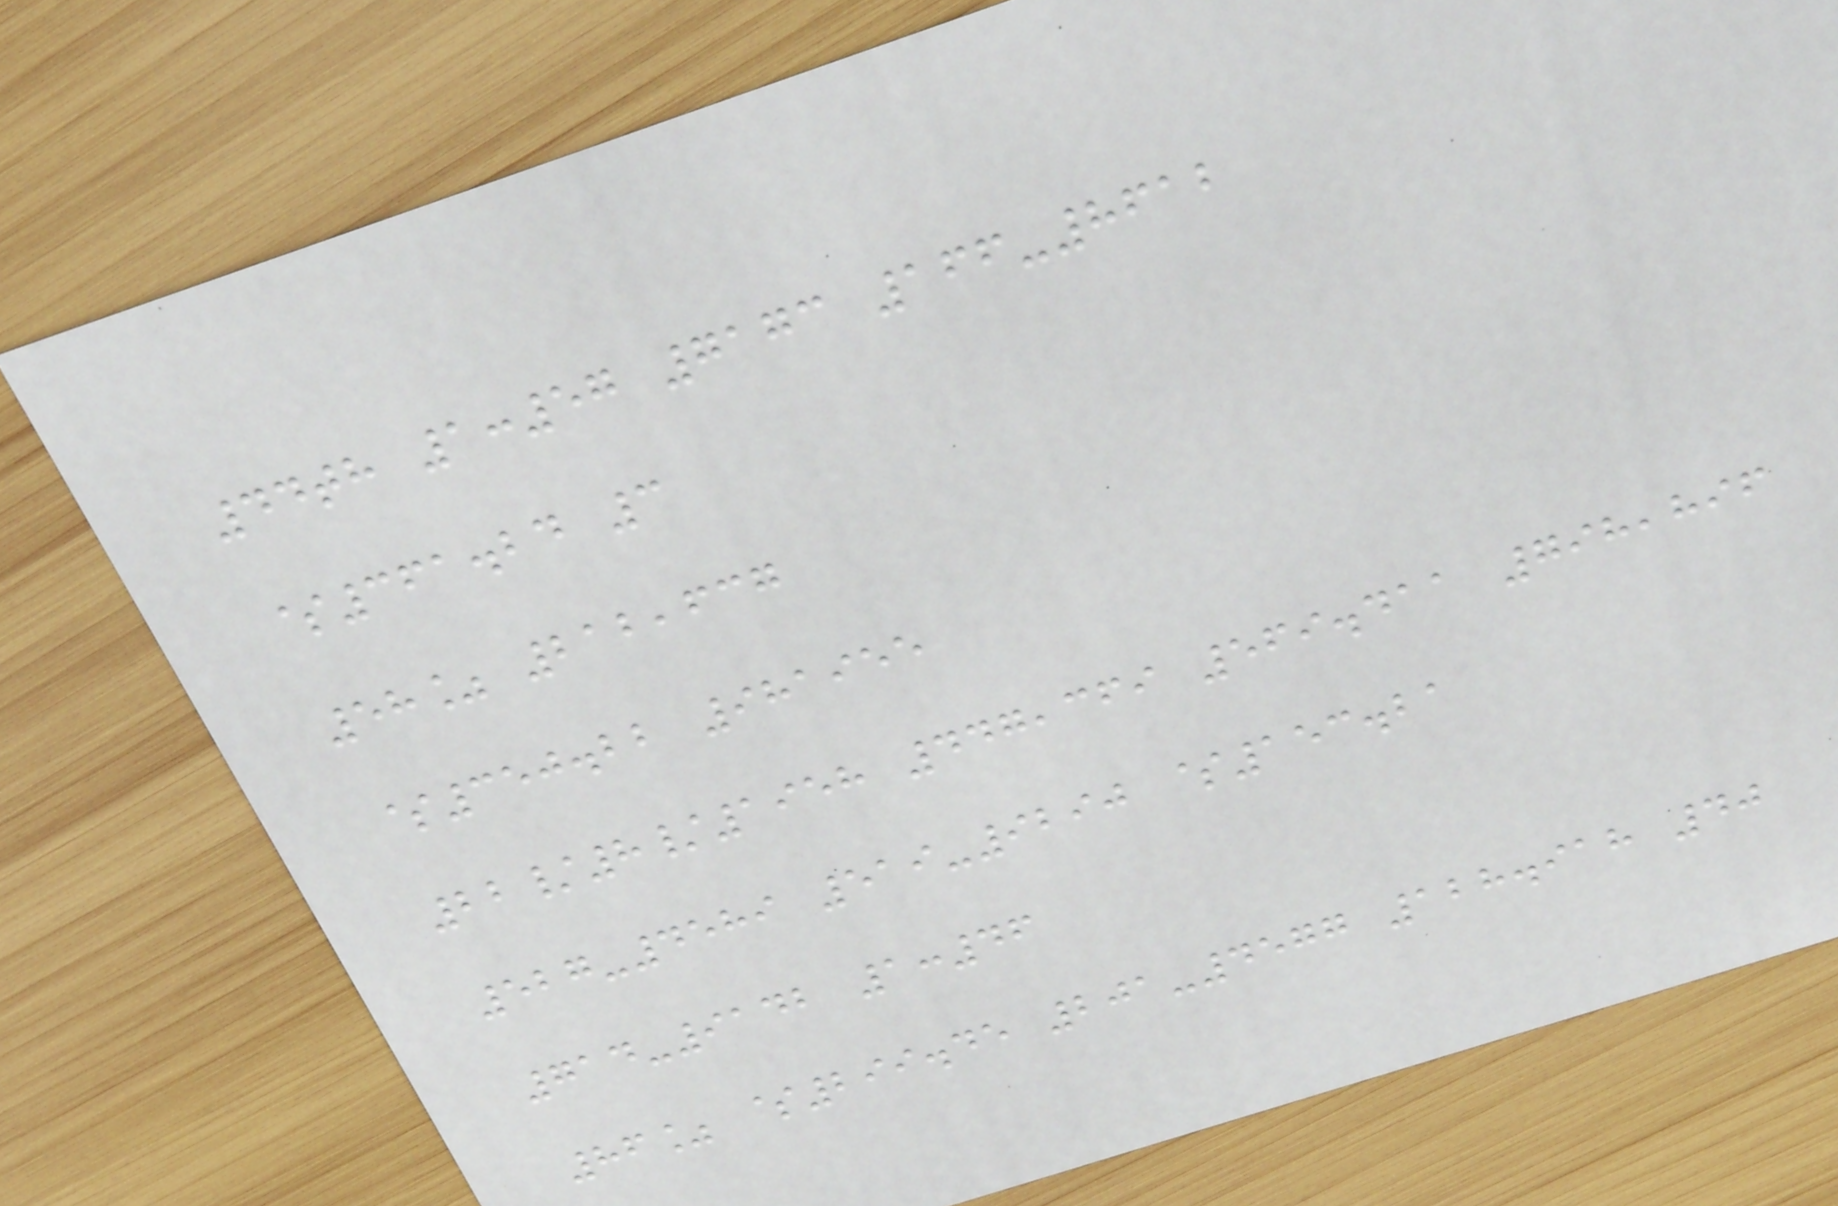44th 1:57 7173 166-8612
$361.24 3
58% 212,637
$350.22 981955
22/8/1958 447,369 569.411 798,896
527-4589 519-9290 $153.21
714-9142 1:46
86% $299.45 201-4577 128.918 40
